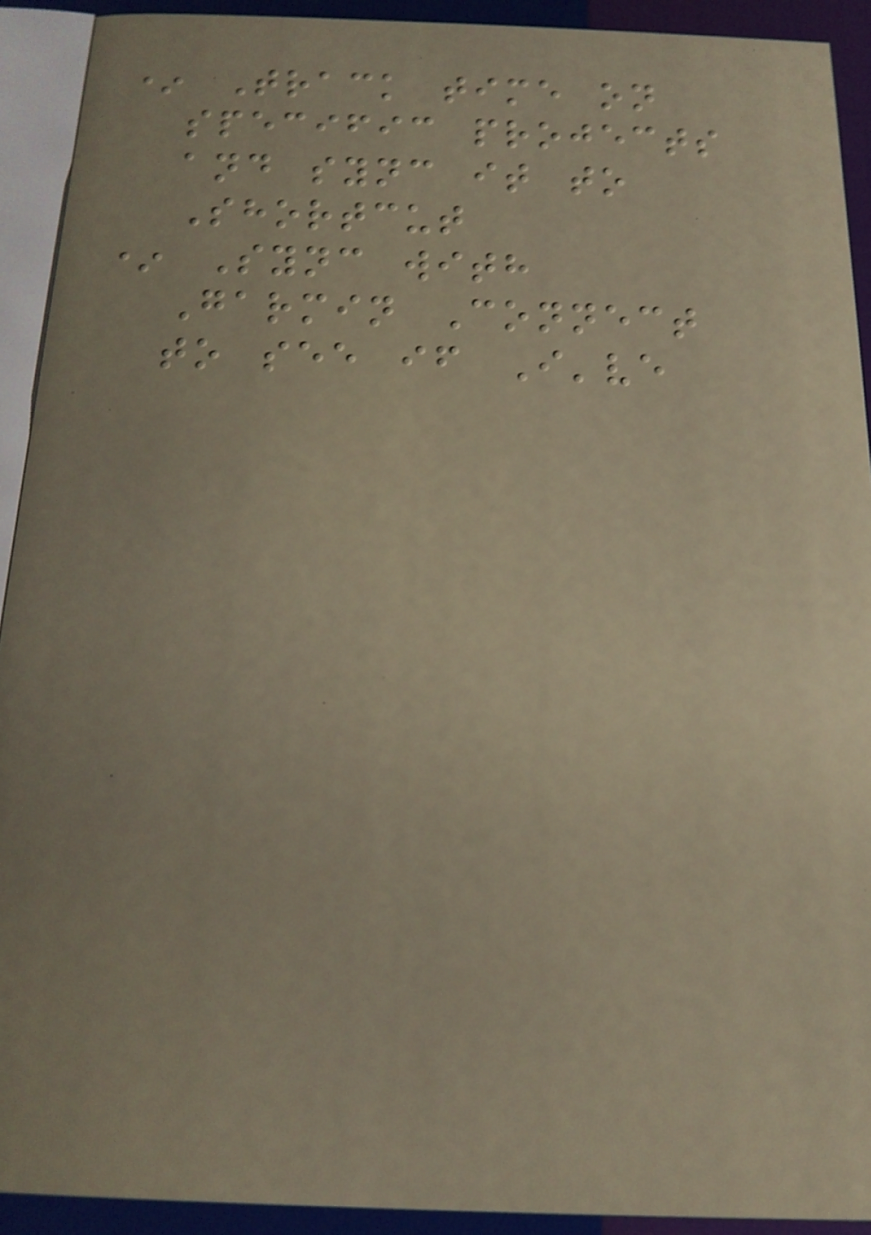* Track time on
specific projects
and sync it to
Shortcut
* Sync with
Garmin Connect
to see if I've
